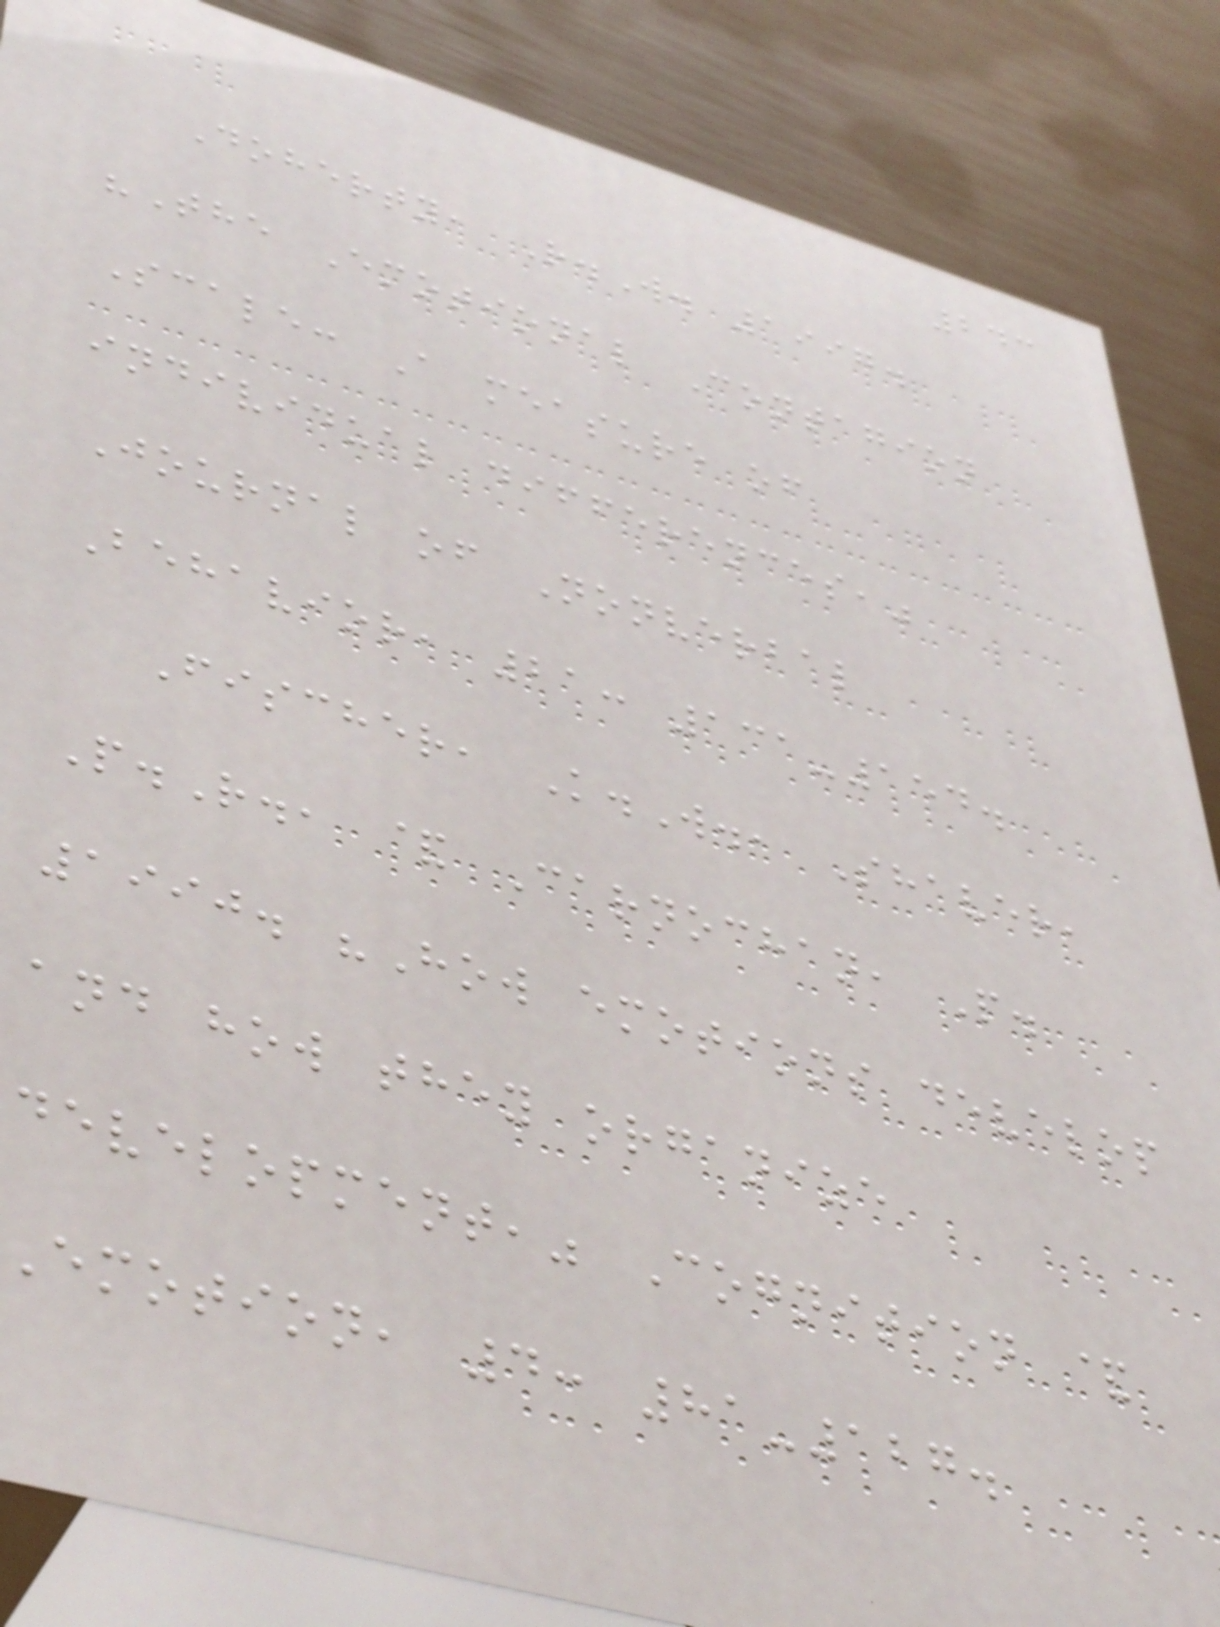243
Doherty, R.W. 1997.
"The Emotional Contagion
Scale: A measure of
individual differences,"
Journal of Nonverbal
Behavior, 21: 131-154.
Fischer, K.W., Shaver,
P.R., & Carnochan, P.
1990. "How emotions develop
and how they organize
development," Cognition &
Emotion, 4: 81-127.
